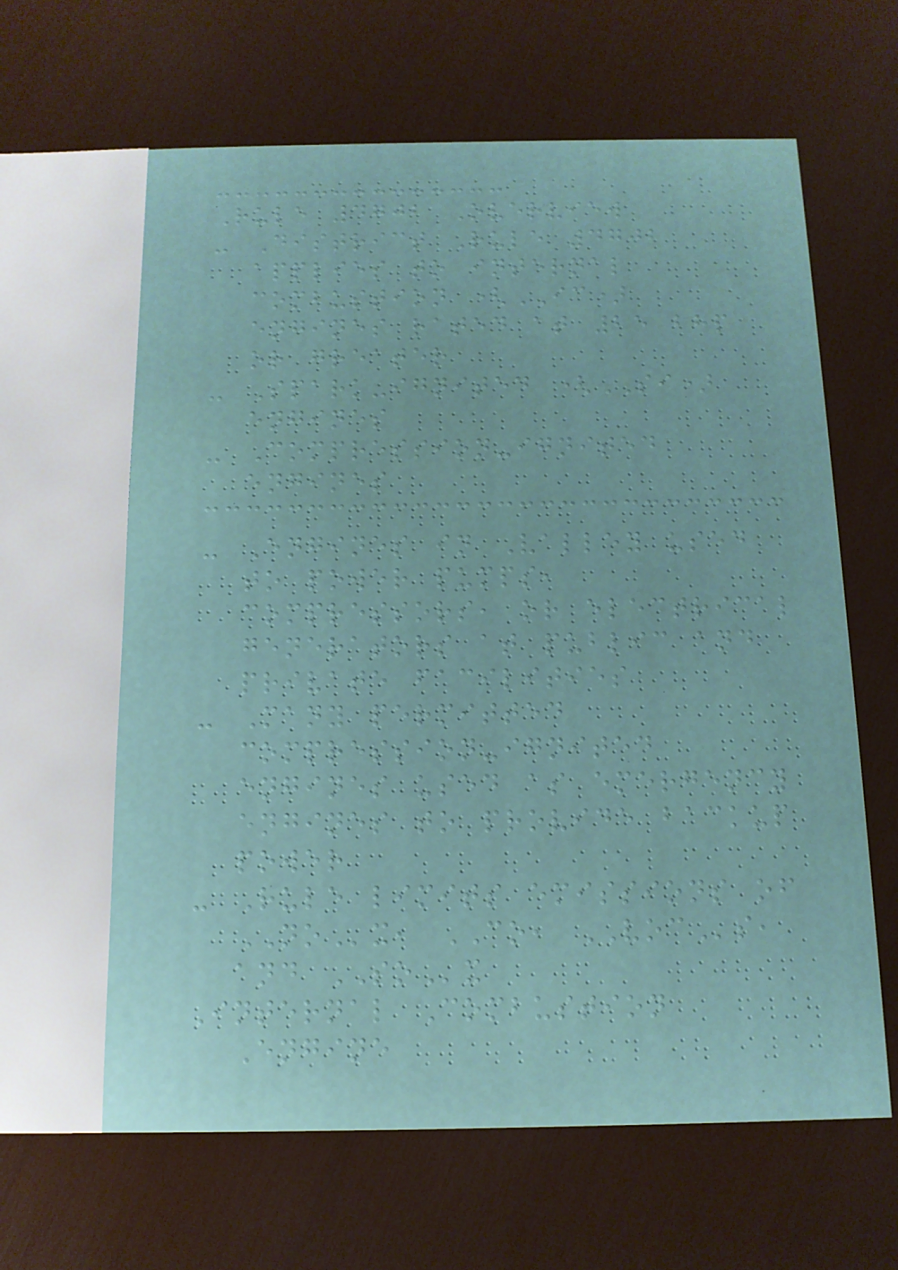Rule 4702 Overview
- District Rule 4702
applies to internal
combustion (IC)
engines rated at 25 bhp
or greater
- Spark-ignited (SI)
engines
- Compression-ignited
engines
- Engines in Valley used
to power pumps,
compressors, or electrical
generators at public and
private facilities
- Many permitted
compression-ignited
engines used as emergency
engines to provide backup
power
- Rule limits emissions of
NOx, CO, VOCs,
and SOx
Internal Combustion
Engine
